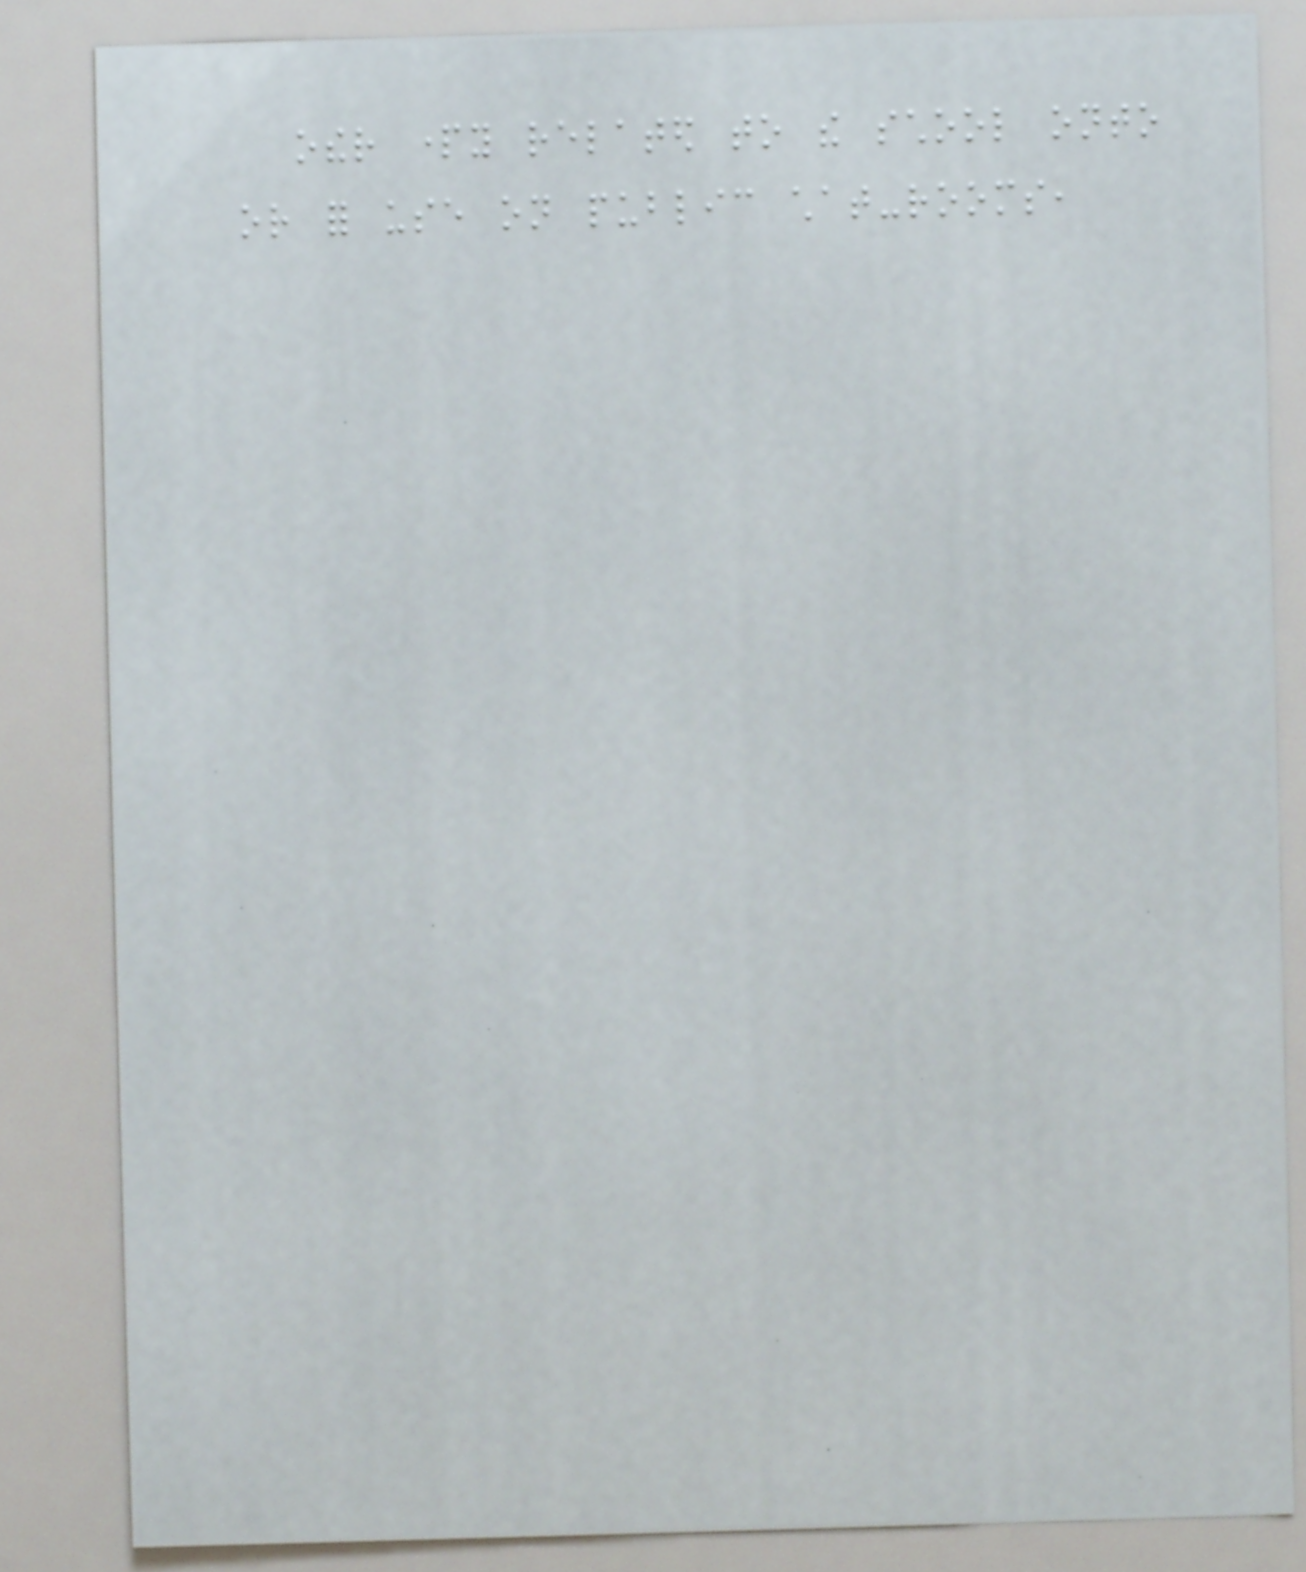other party related to the school onto
or for use on public chat-rooms,
